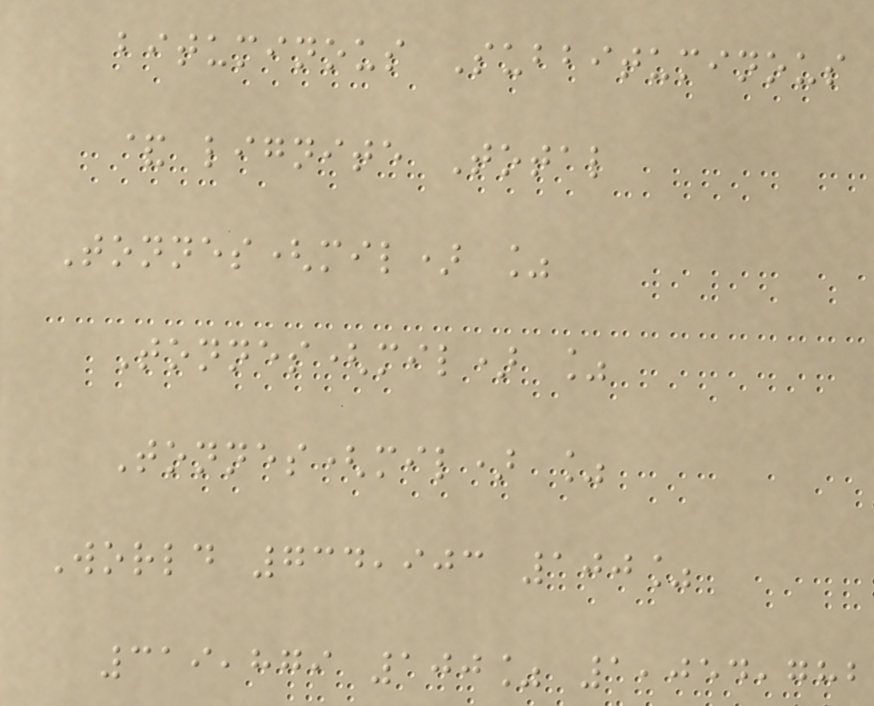bituminous Subbituminous
& lignite Total
Tonnes(mil) %
Tonnes(mil) %
Tonnes(mil) %
World 734,903 100%
319,879 100% 1,054,782
